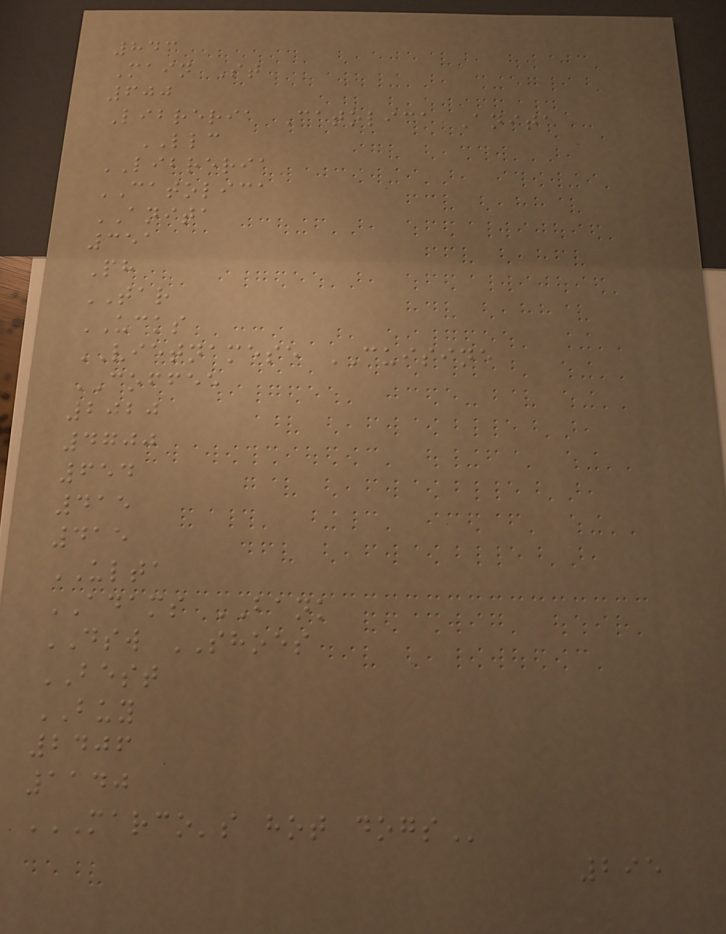843
Main St
600
Libreria Catolica Anita
LLC
LIBRERIA
CATOLICA
ANITA
351
Ph
TAR
UCKS
VIETNAMESE CUISINE
COFFEE
2020
4700
654
415
415
ULTA
ADAMS BANK
DSW SHOES
BEST
BUY
2406
1140
MARCO'S HOT DOGS
295
